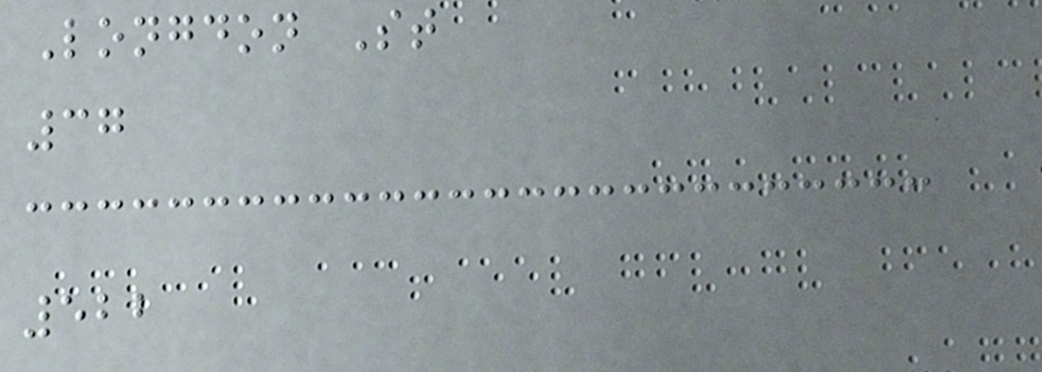Longdon St
37
522
